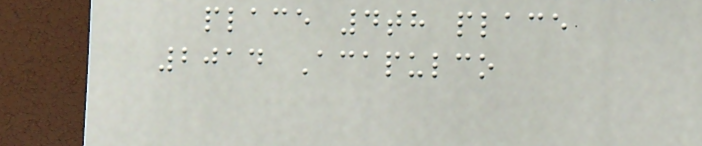place 4th place
2014 Acapulco
